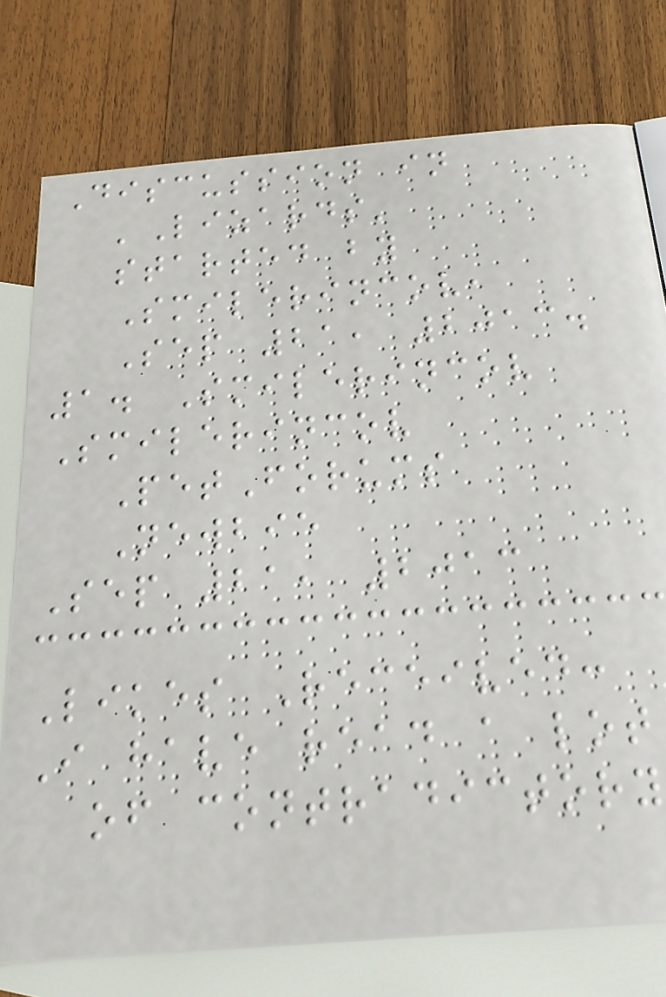Discussion in
'Lizards'
started by
Smilerincov,
Sep 21, 2013.
1. Smilerincov
Smilerincov
PetForums
Newbie
Sep 21, 2013
Likes Received:
I have read a lot
of contradictory
